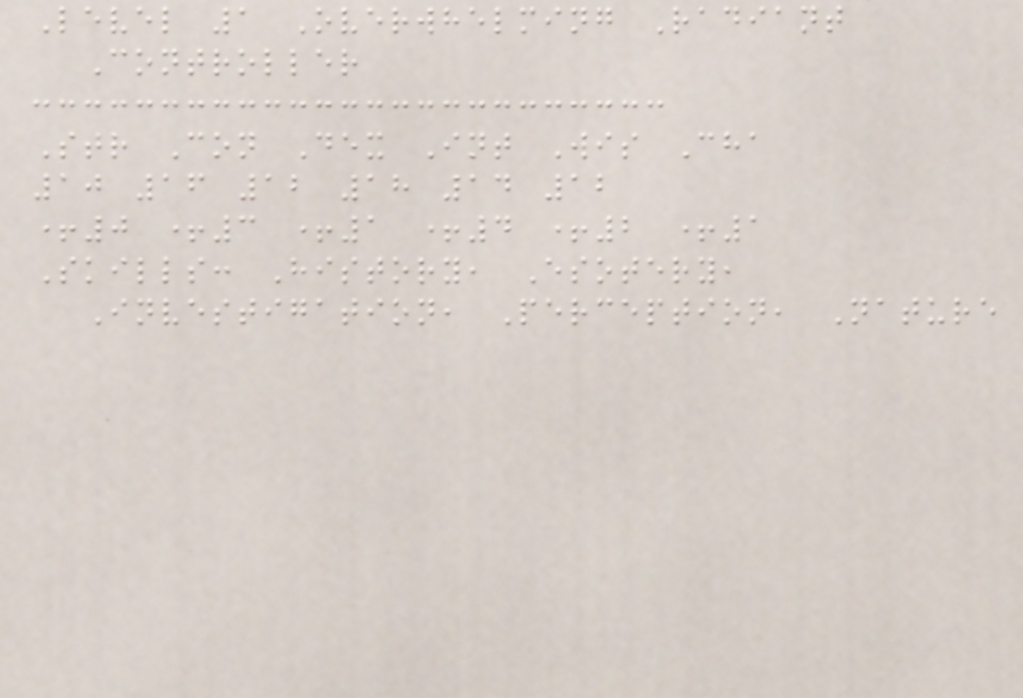Level 1 Overwhelming Radiant
Controller
Str Con Dex Int Wis Cha
10 16 12 18 14 12
+0 +3 +1 +4 +2 +1
Skills: History, Esotery,
Investigation, Perception, Nature
